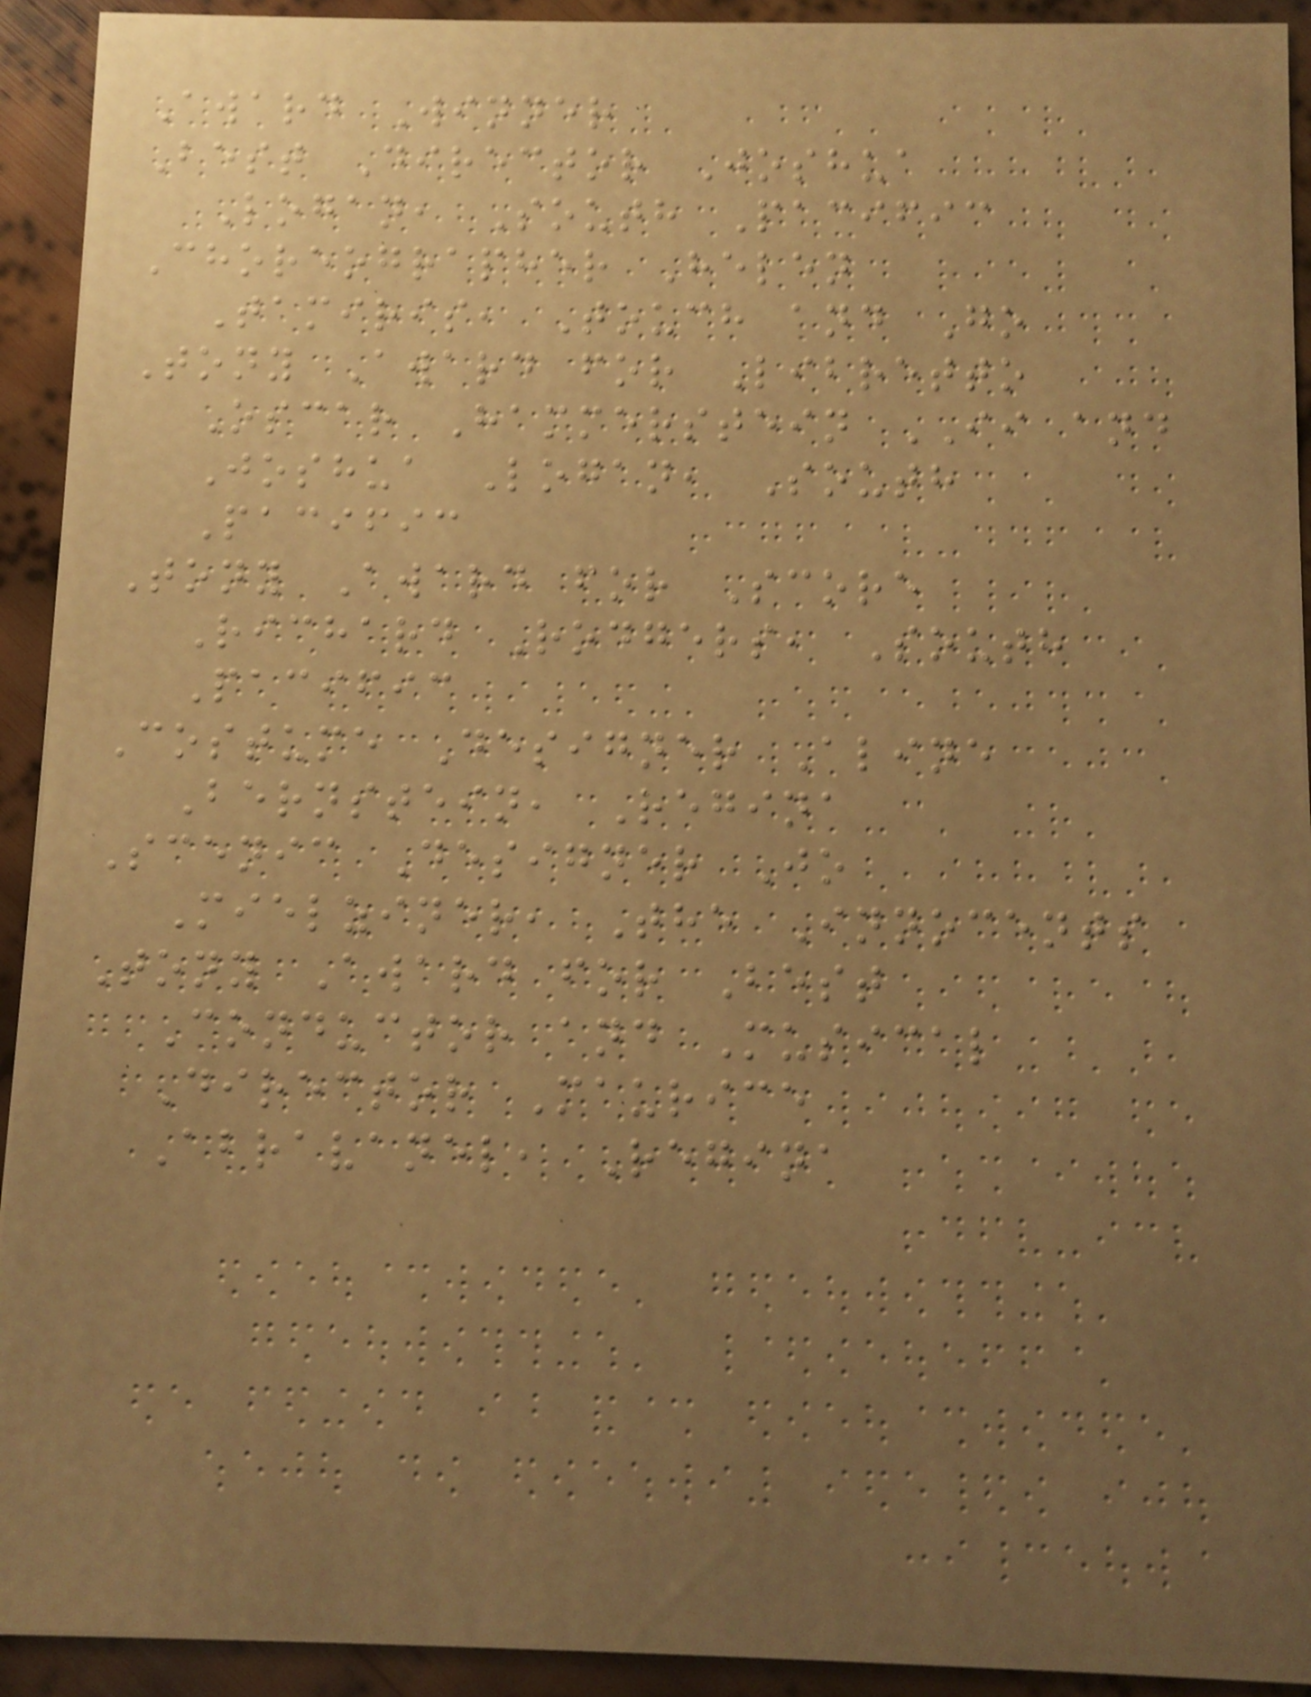Award Winner
Best Director Joshua
Logan, South Pacific
Choreographer Helen
Tamiris, Touch and Go
Tony Award for Libretto
Oscar Hammerstein II and
Joshua Logan, South
Pacific
Tony Award for Score
Richard Rodgers, South
Pacific
Costume Designer Aline
Bernstein, Regina
Scenic Designer Jo
Mielziner, The Innocents
Tony Award for Best
Conductor and Musical
Director Maurice
Abravanel, Regina
